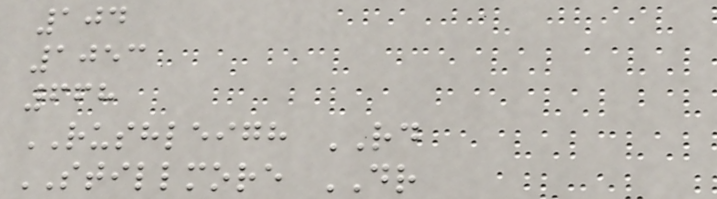104
1053
668
RUSHLEIGH RD
STILLMORE DR
